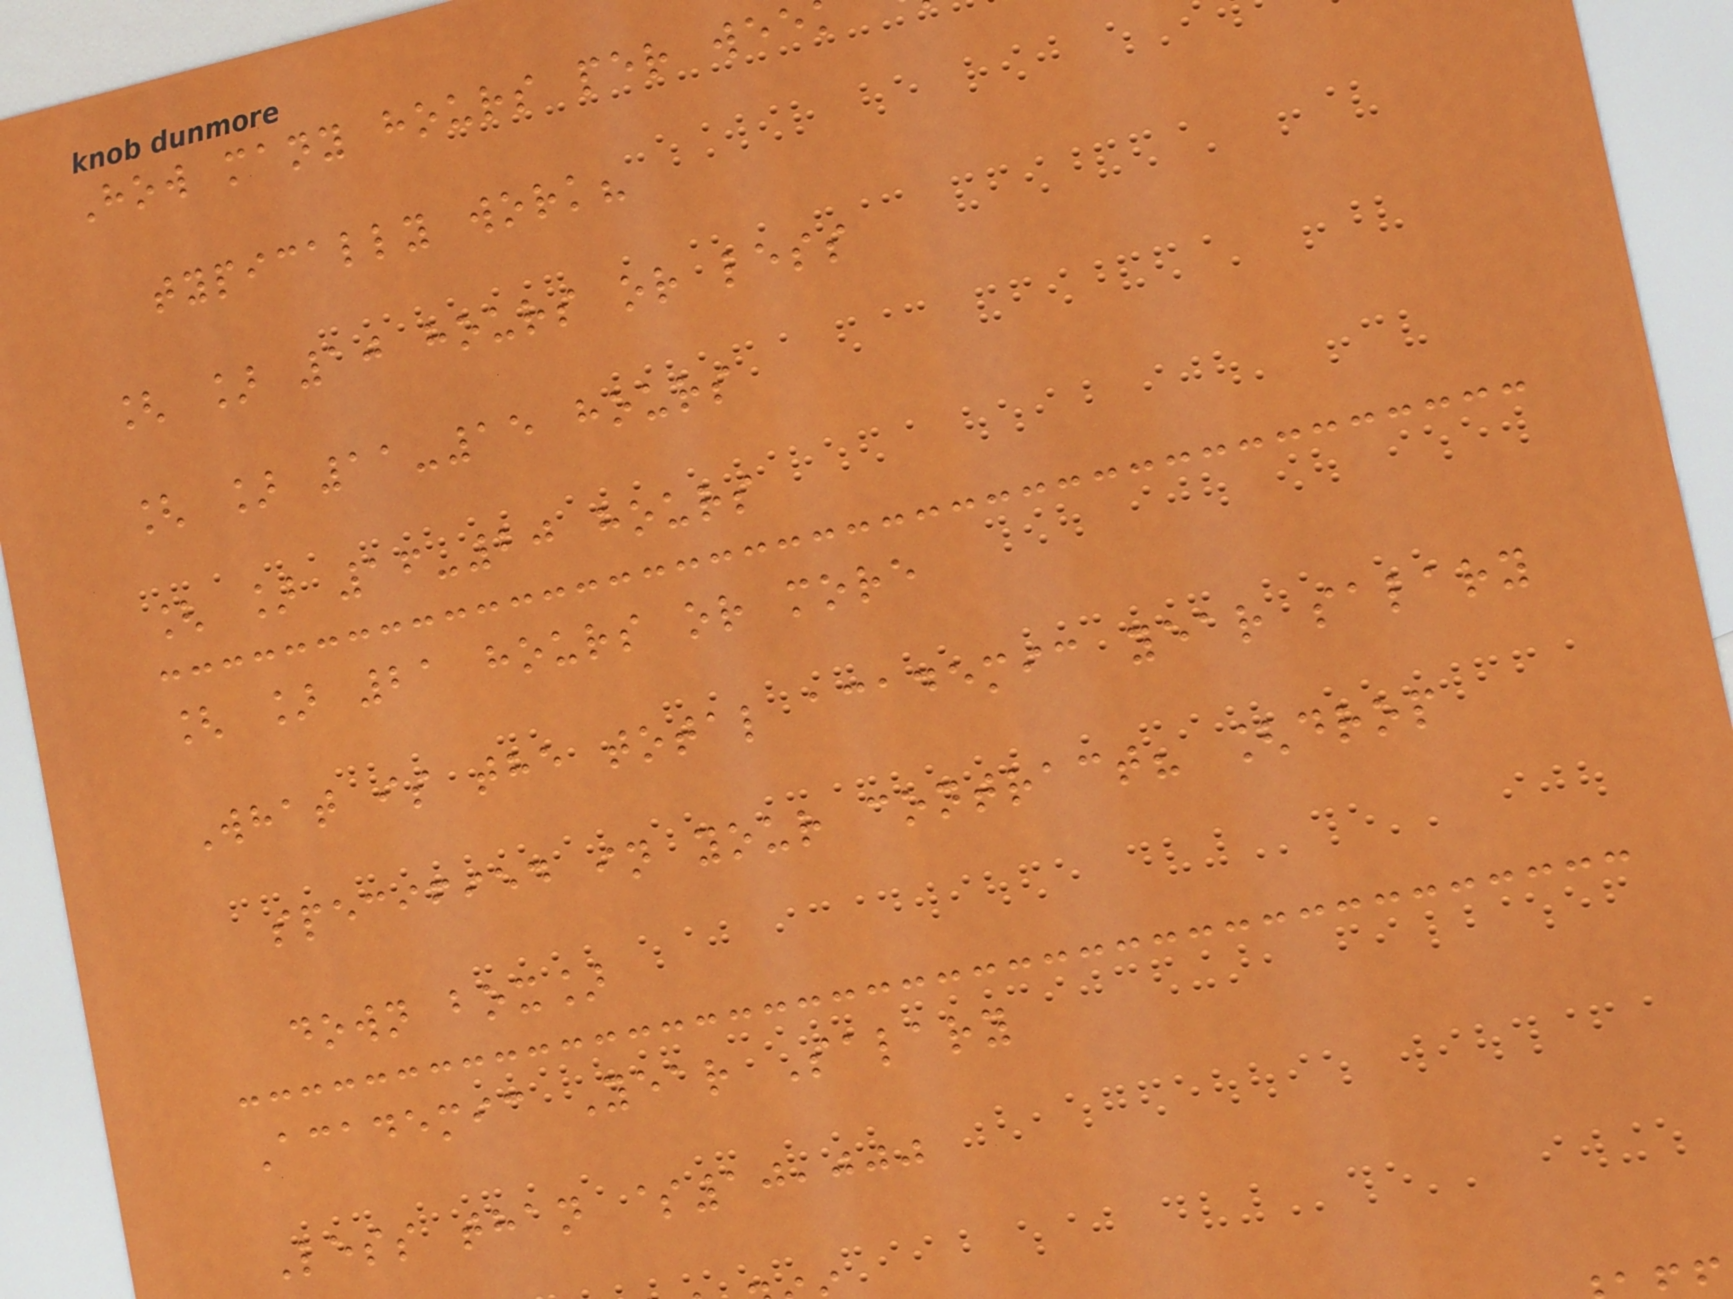How many hours per wee
typically work?
[ ] 10 hours or less
[ ] 11-15 hours
[ ] 16-20 hours
[ ] 21 hours or more
What is the total academic year salary
specified in your contract? [drop
down box]
Academic Year Salary
Less than $10,000
